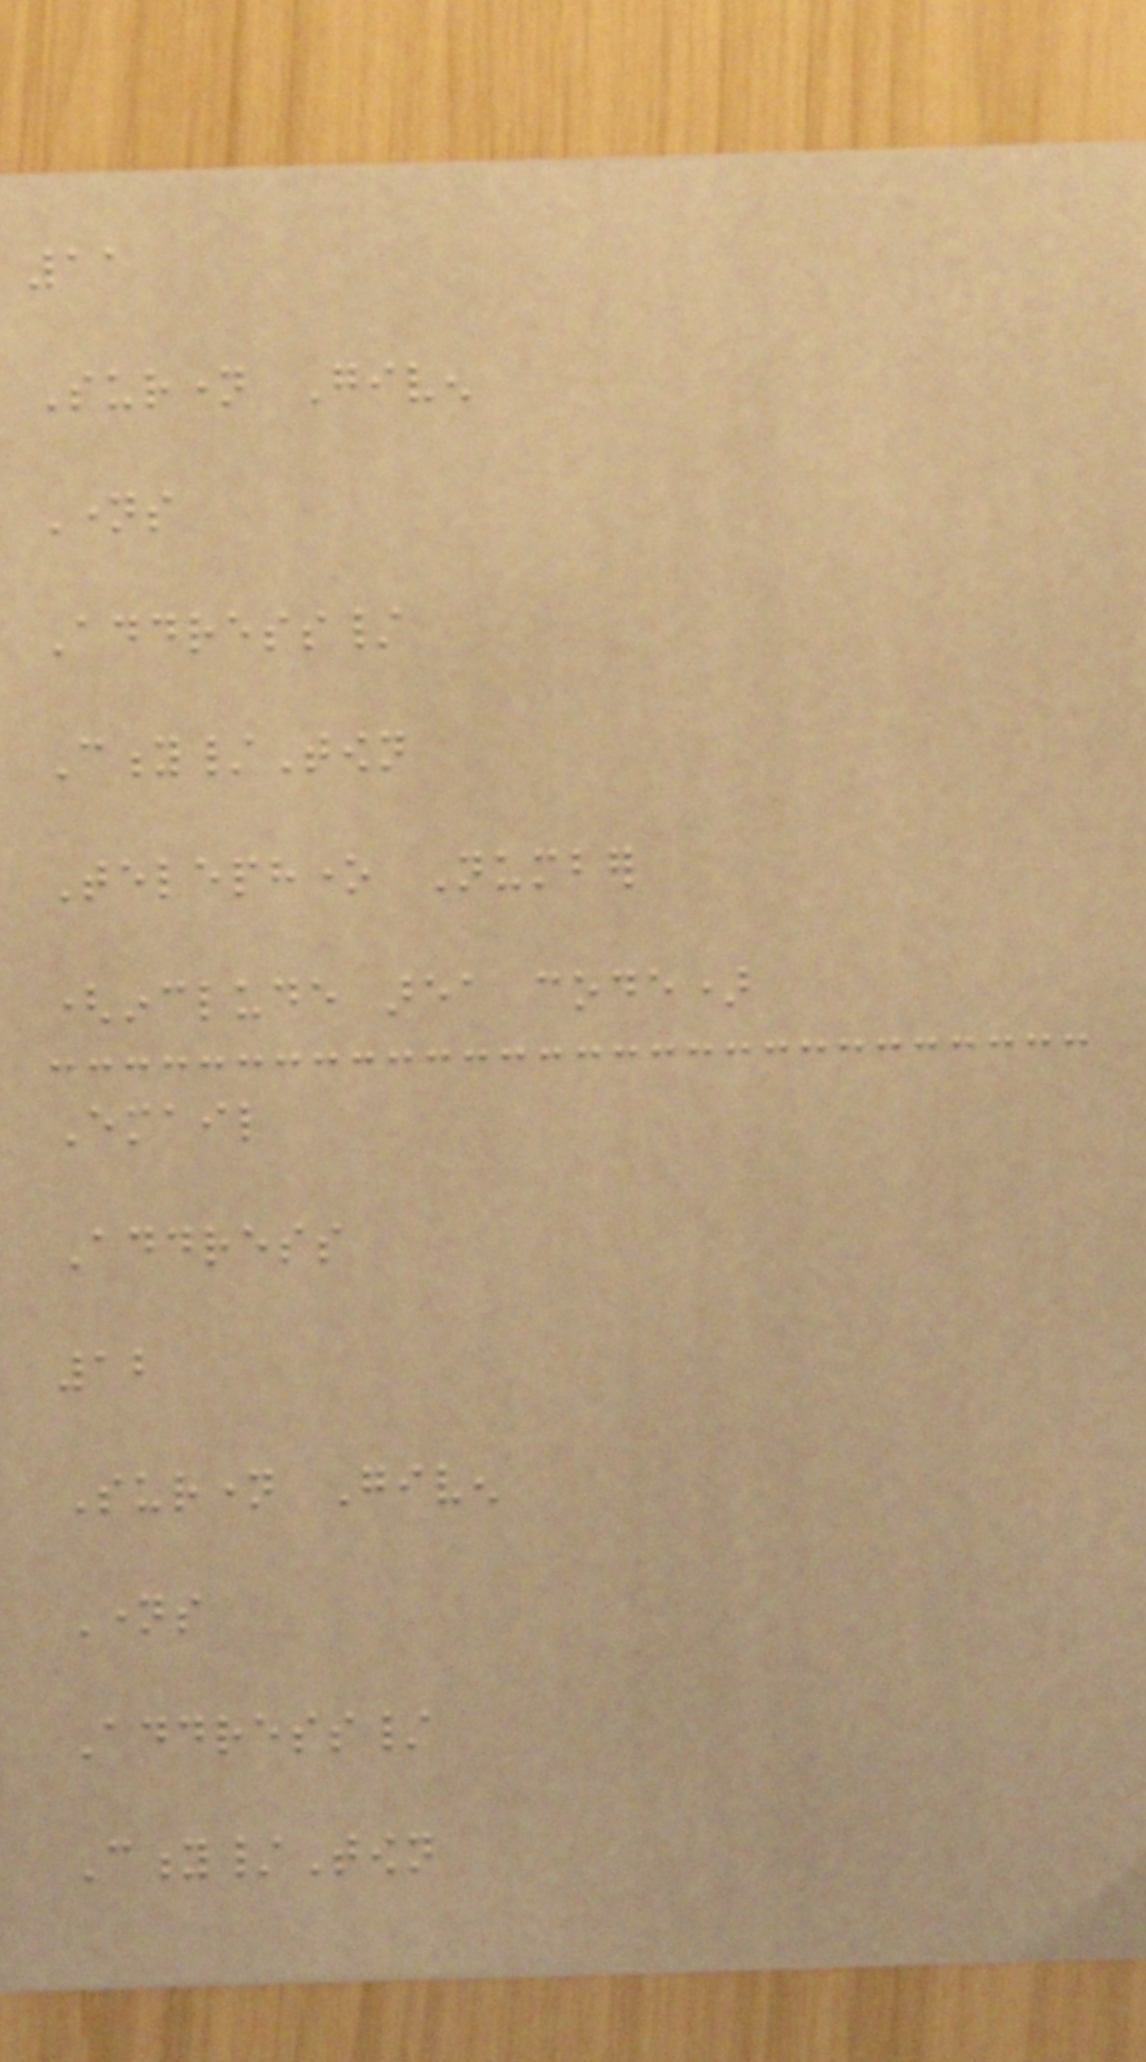11
Surname Given
Names
Address/
City/Town
Telephone Number
(include area code)
Email
Address
12
Surname Given
Names
Address/
City/Town
